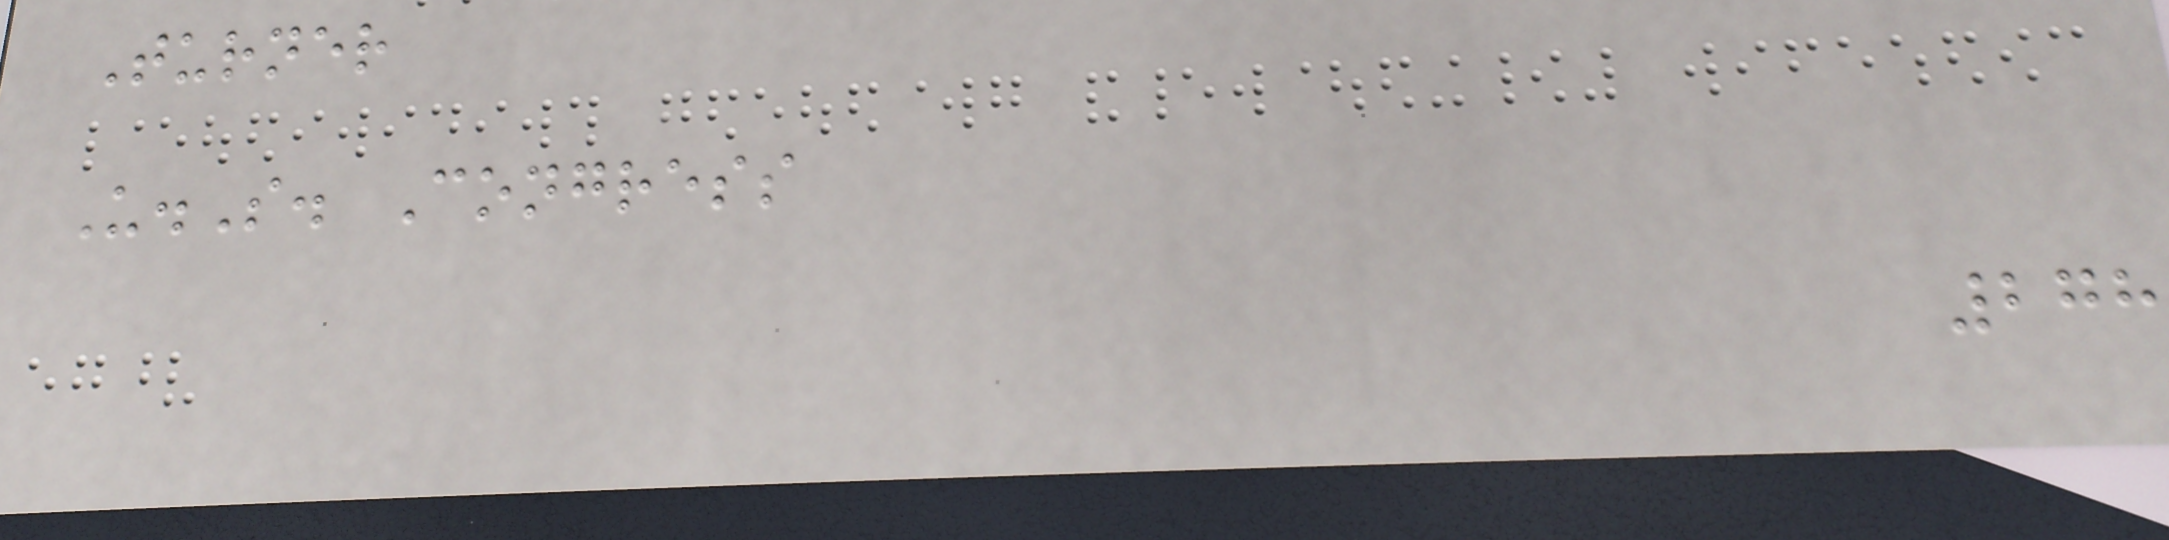Turner
U.S. Congress
278
